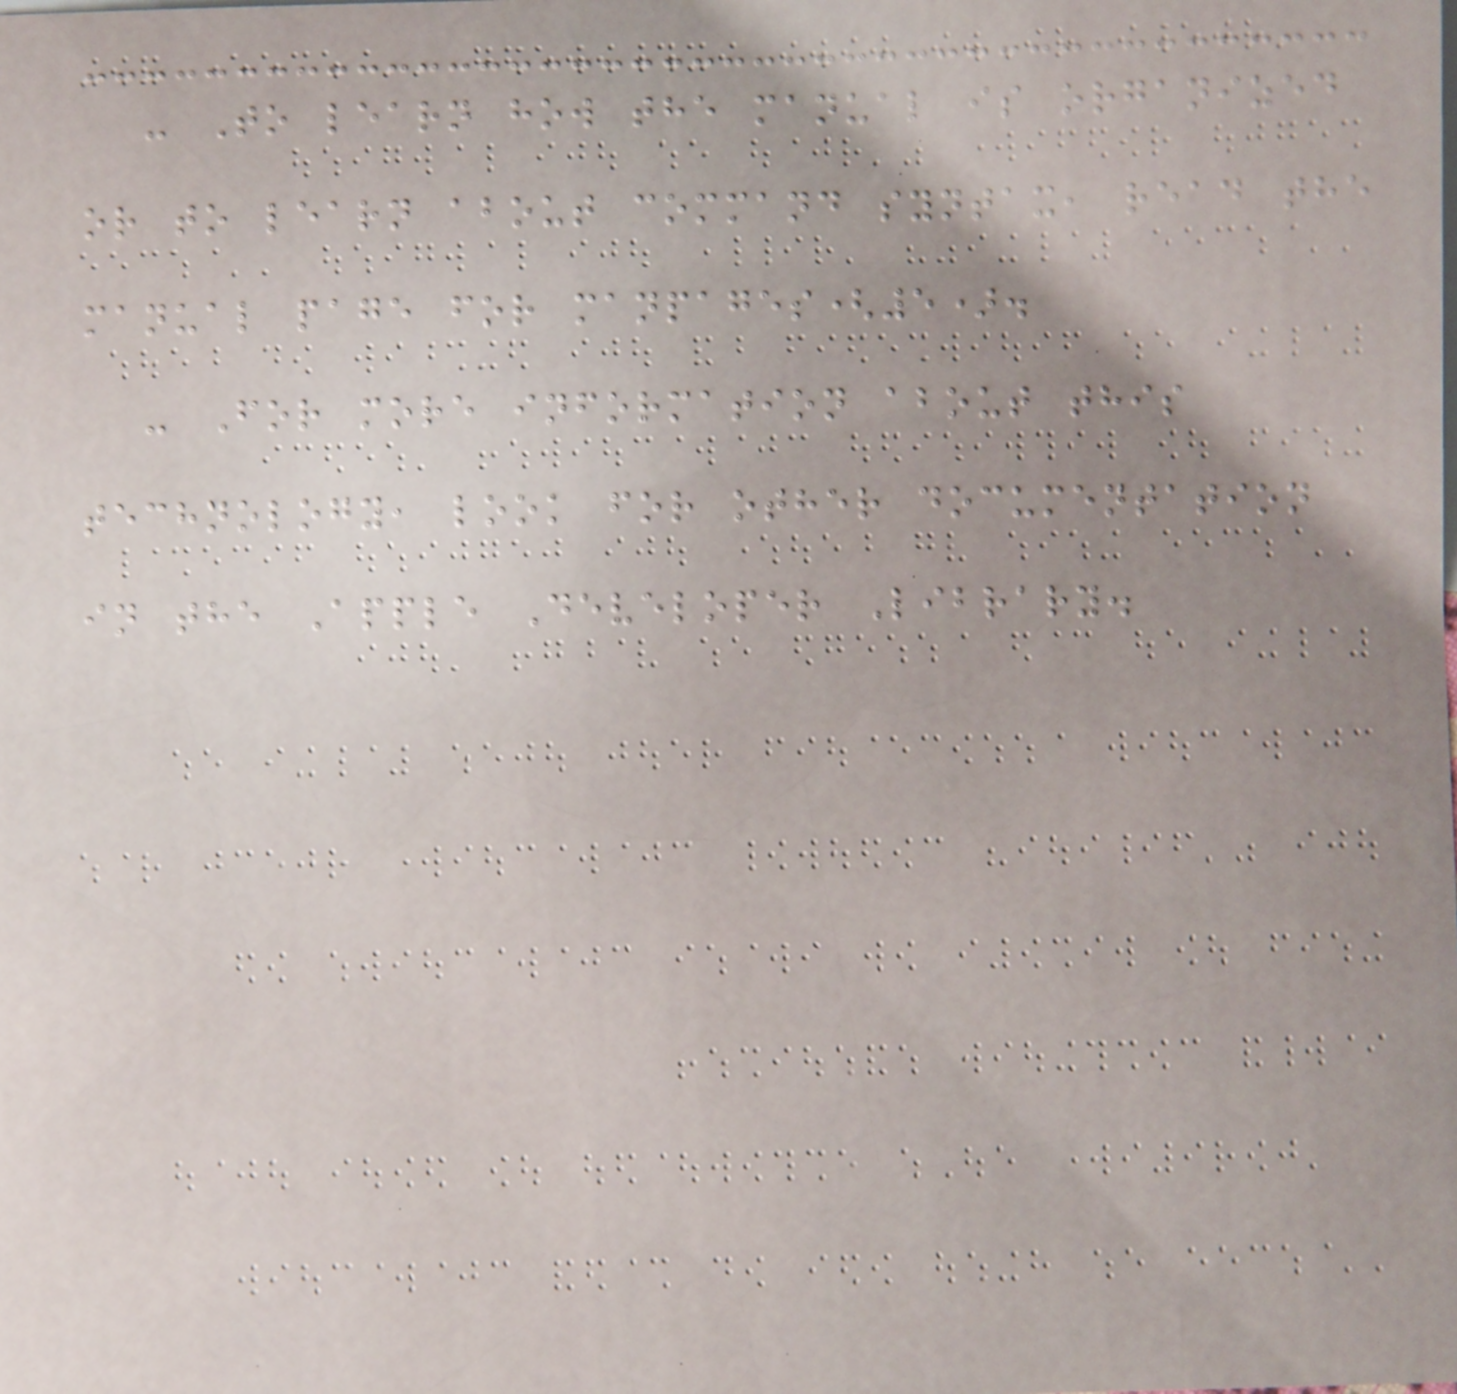- To learn how the manual is organized
or to learn about command syntax, read the
manual page for manpages(5).
- For more information about this
technology, look for other documentation
in the Apple Developer Library.
